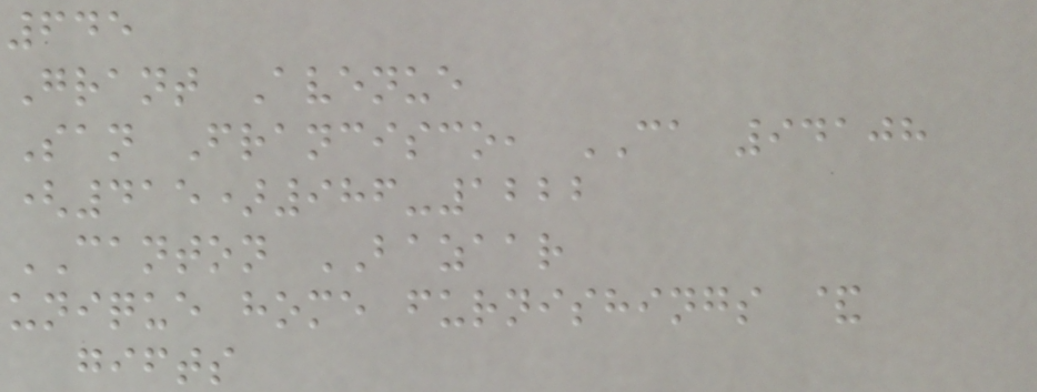645
Grant Avenue
San Francisco, CA 94108
(415)986-1222
CANTON BAZAAR
unique home furnishings &
gifts
